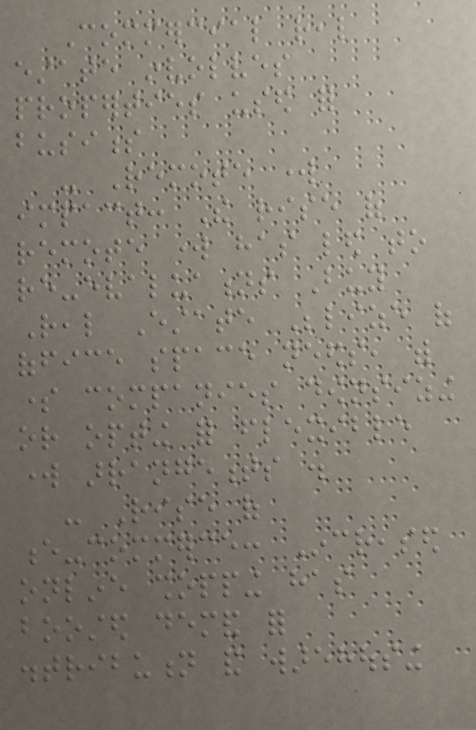Commercial real
estate involves
properties used for
business
- Remote work
impact: The rise of
remote work has led to
re-evaluations Buy
Real Estate Belize of
office space needs, with
some companies downsizing
or opting for flexible
work arrangements .
- Rise of
e-commerce: Increased
online shopping has
boosted demand for
distribution and warehousing
